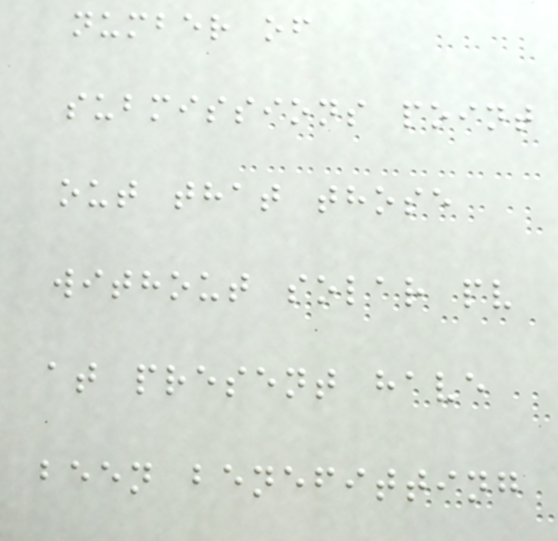number of
submissions point
out that those
without solar pv
at present have
been benefitting
